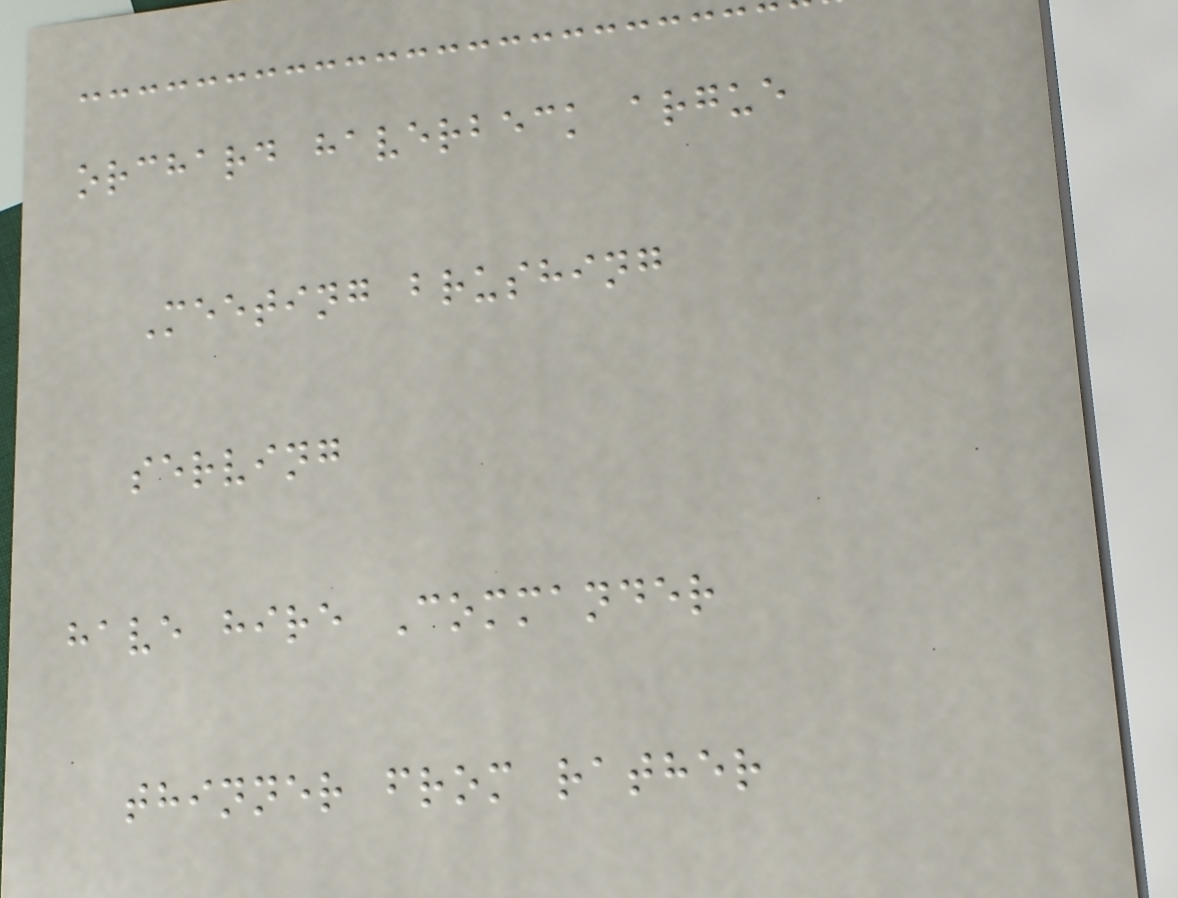orchard haverbeck argue
Meeting brushing
serving
have hire Commander
thinner from rather
